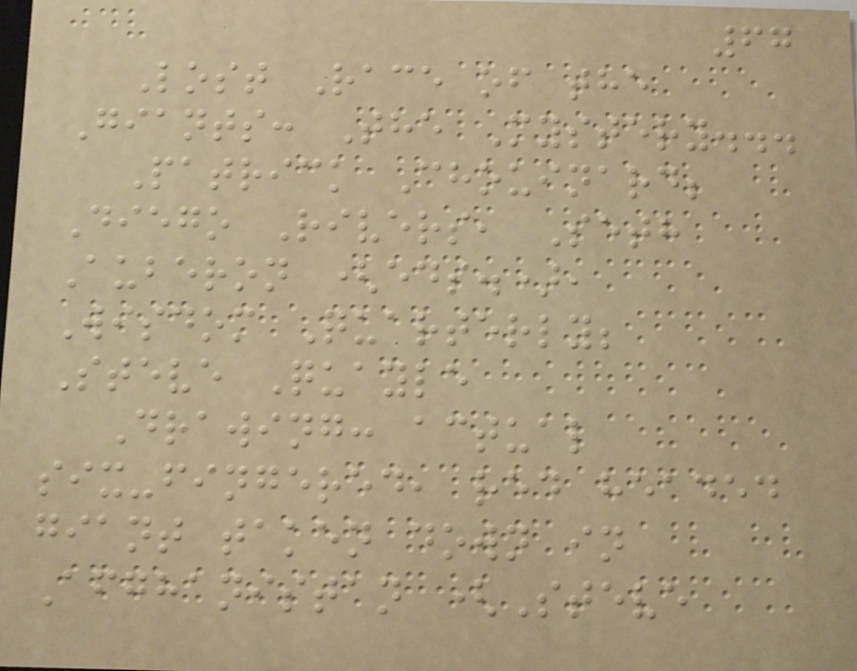67
Lost Race of the
Giants: The Mystery...
Patrick Chouinard;
Diego Rivers, Seth
Auberon (eds.),
Wisdom Quarterly;
Steve Quayle
Drawing: actual
six-fingered, red headed
giant taken down in
Afghanistan (Steve
